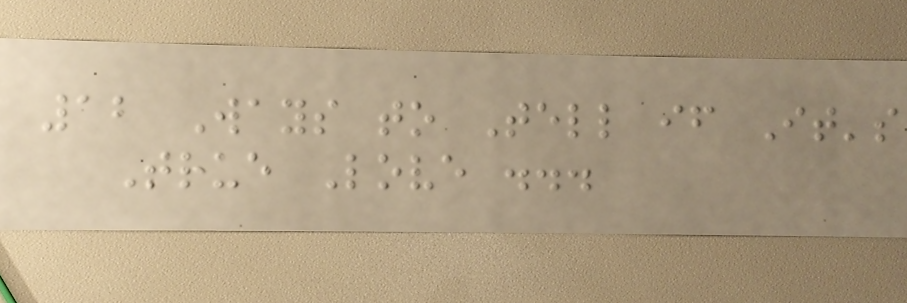12 Ways to Tell if It's
True Love ...
